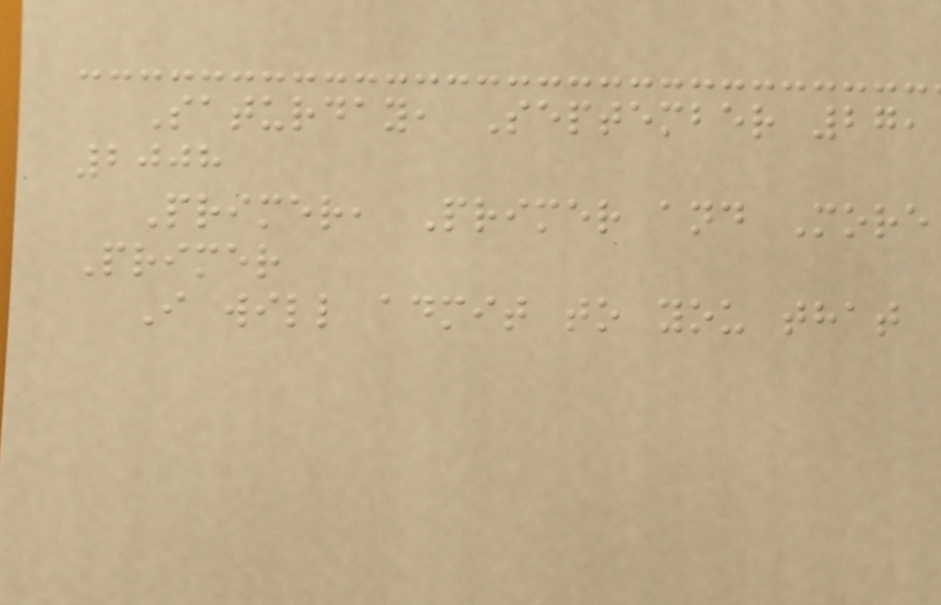Saturday, September 27,
2008
Primer, Primer and More
Primer
I will admit to you that
